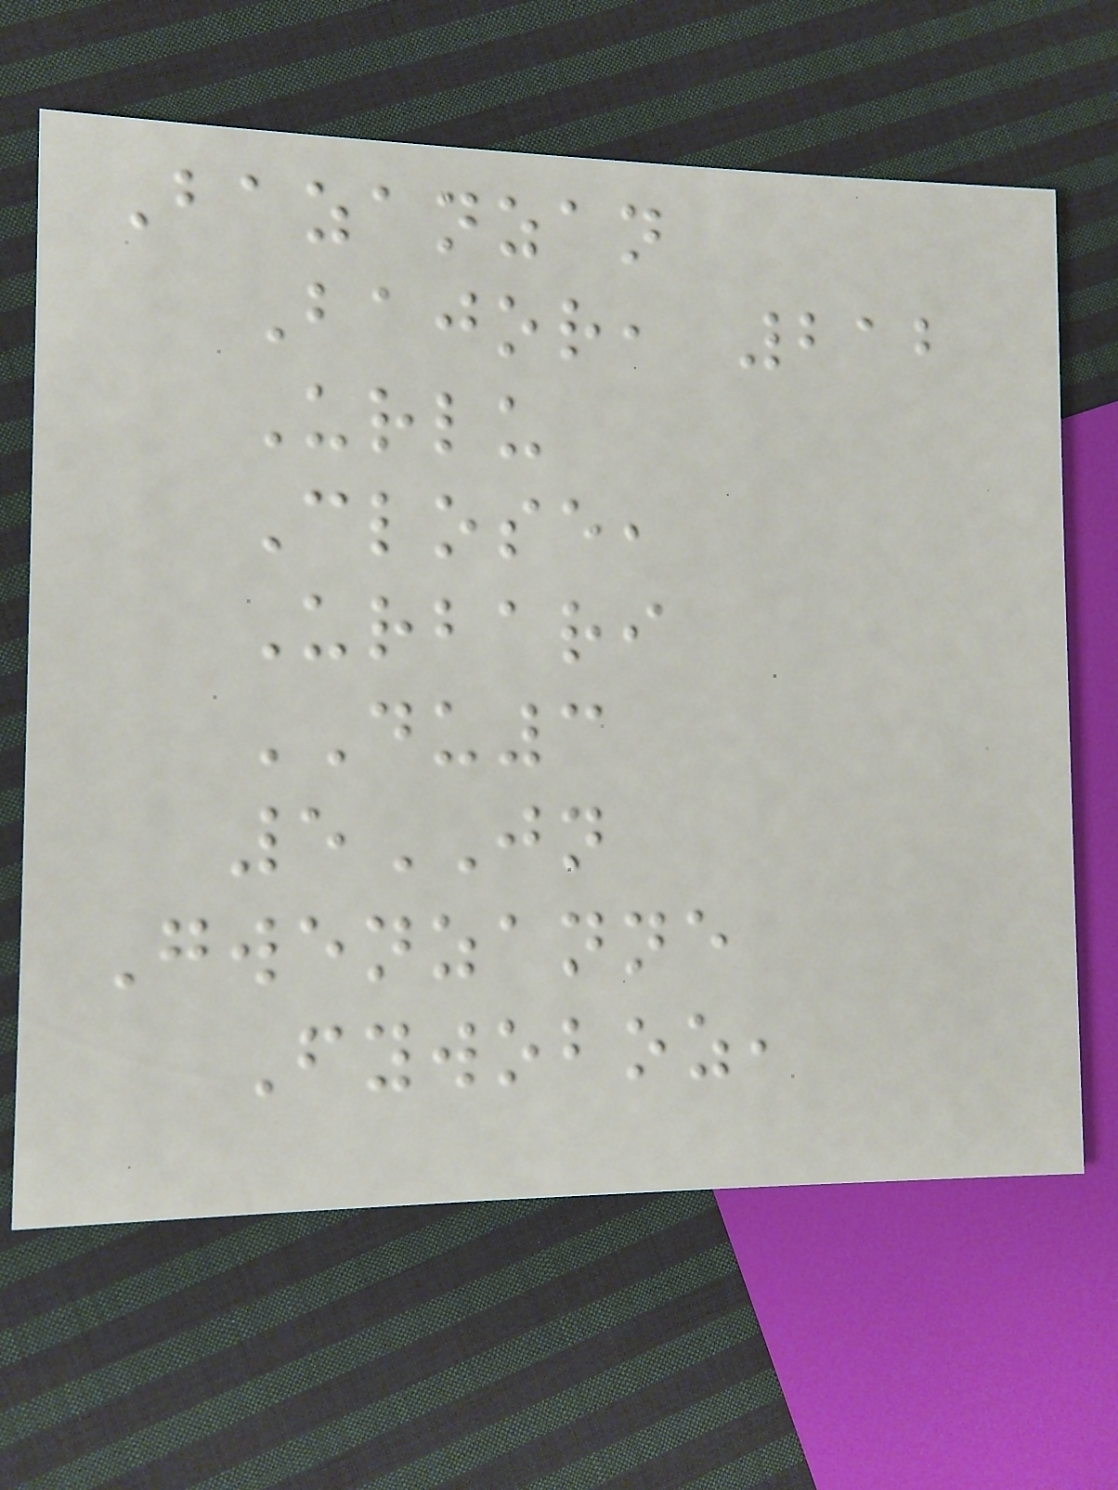Bazanzan
Bajor, 212
Urlu
Close,
Urbari
DU3
5JN
Gwenzanne
Fywoboz,
